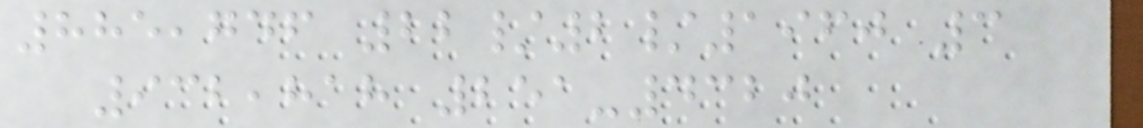885,746 22/2/1960 3
932,818 251-4320
